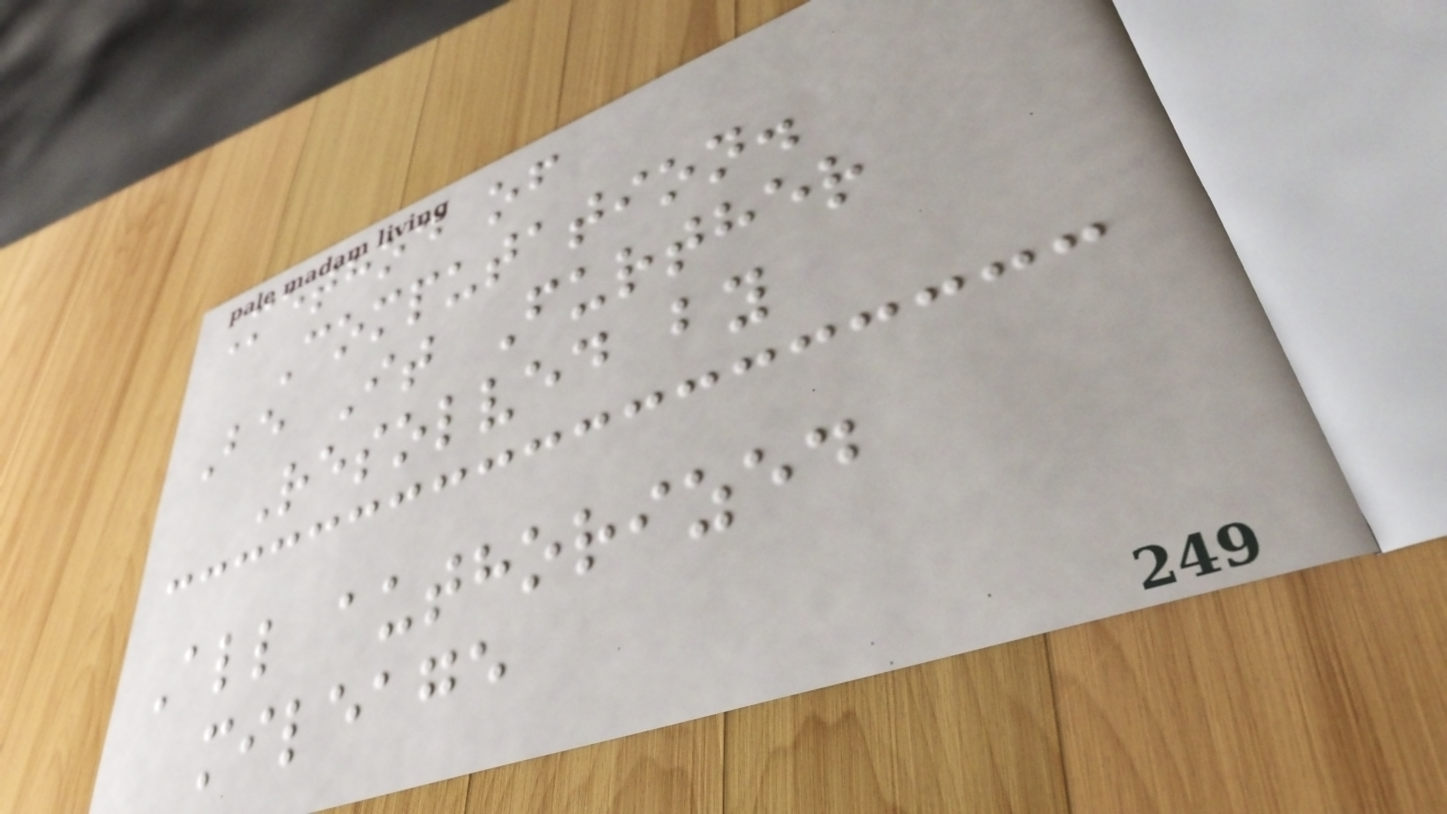Method of
Computation.
Be It Further
Resolved by
All authorized
mileage
